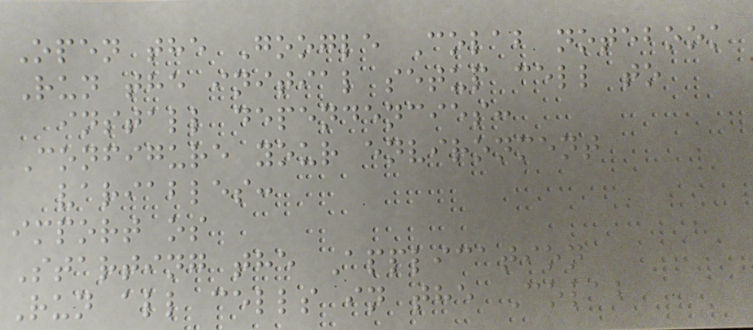Open the Google Colab notebook
Run the initial setup cell to
install dependencies:
Configure your environment
variables:
import os
Starting the Application
Run all cells in the Colab
